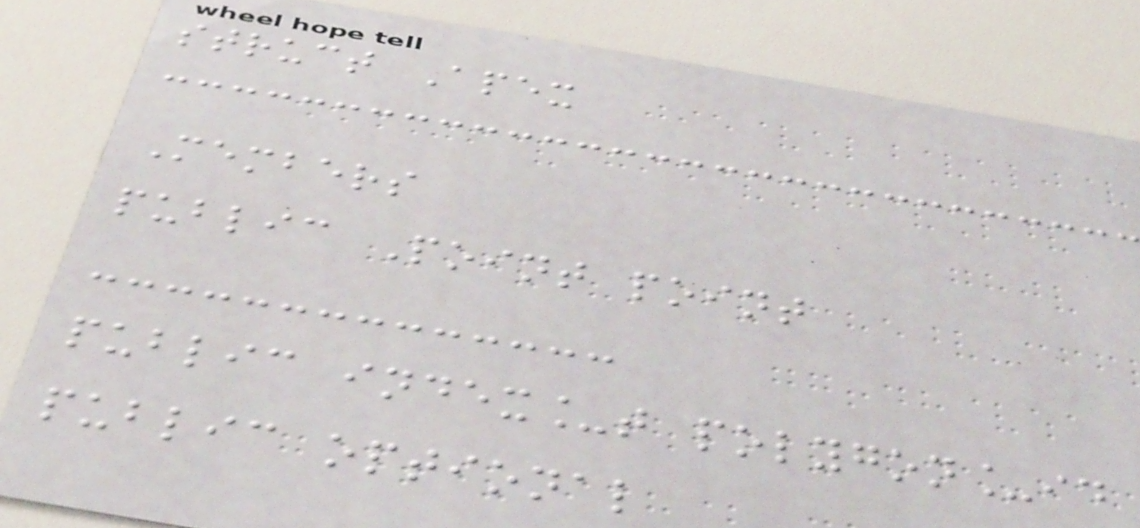struct Apex
Members
public Point point
public index_t polygon_id
public optional
